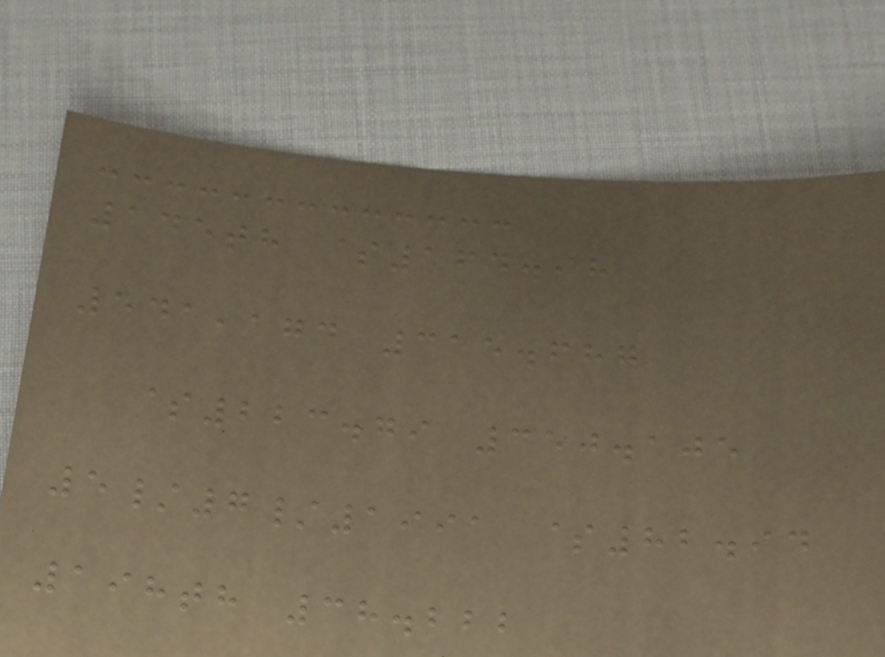145th $164.98
541,174 315.687
$223.79 350.105
5/7/1991 $82.94
198th 38.222
